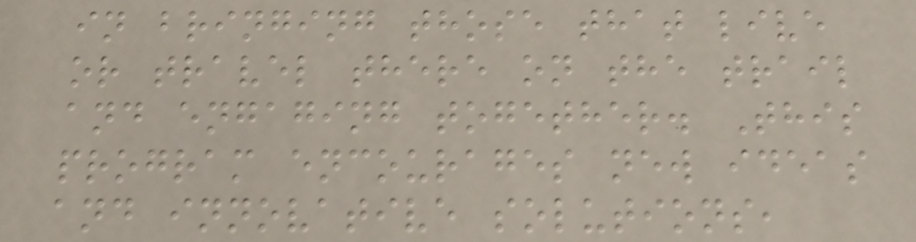in bringing those that live
or travel there on the trail
and engaging together. This
program encourages new ideas
and innovative solutions,
